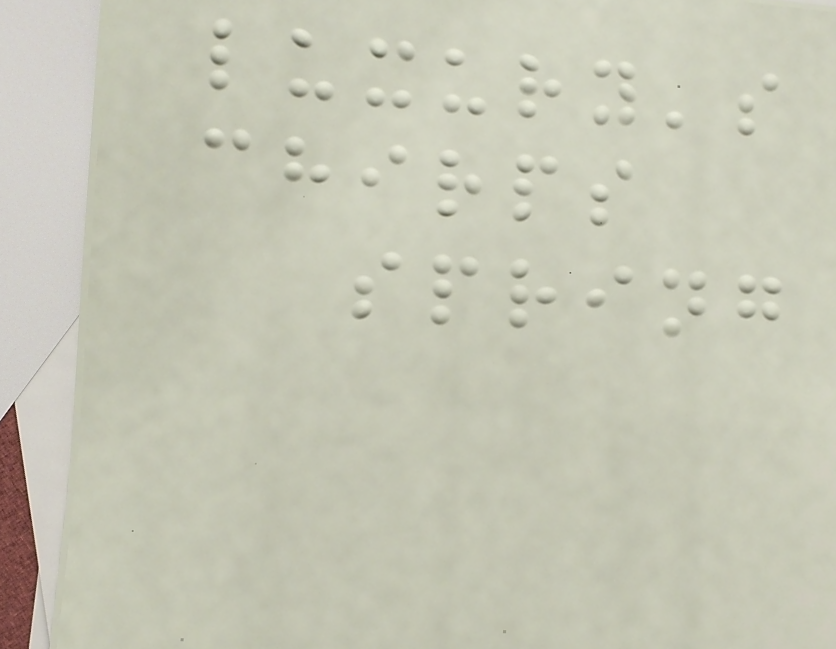luxury's
chirps
spring
